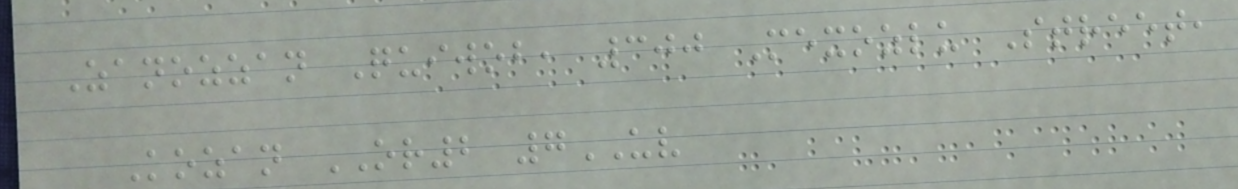Zanozzan Quiwob, 300 Mexozlu Street,
Kozan OR2 7UV
